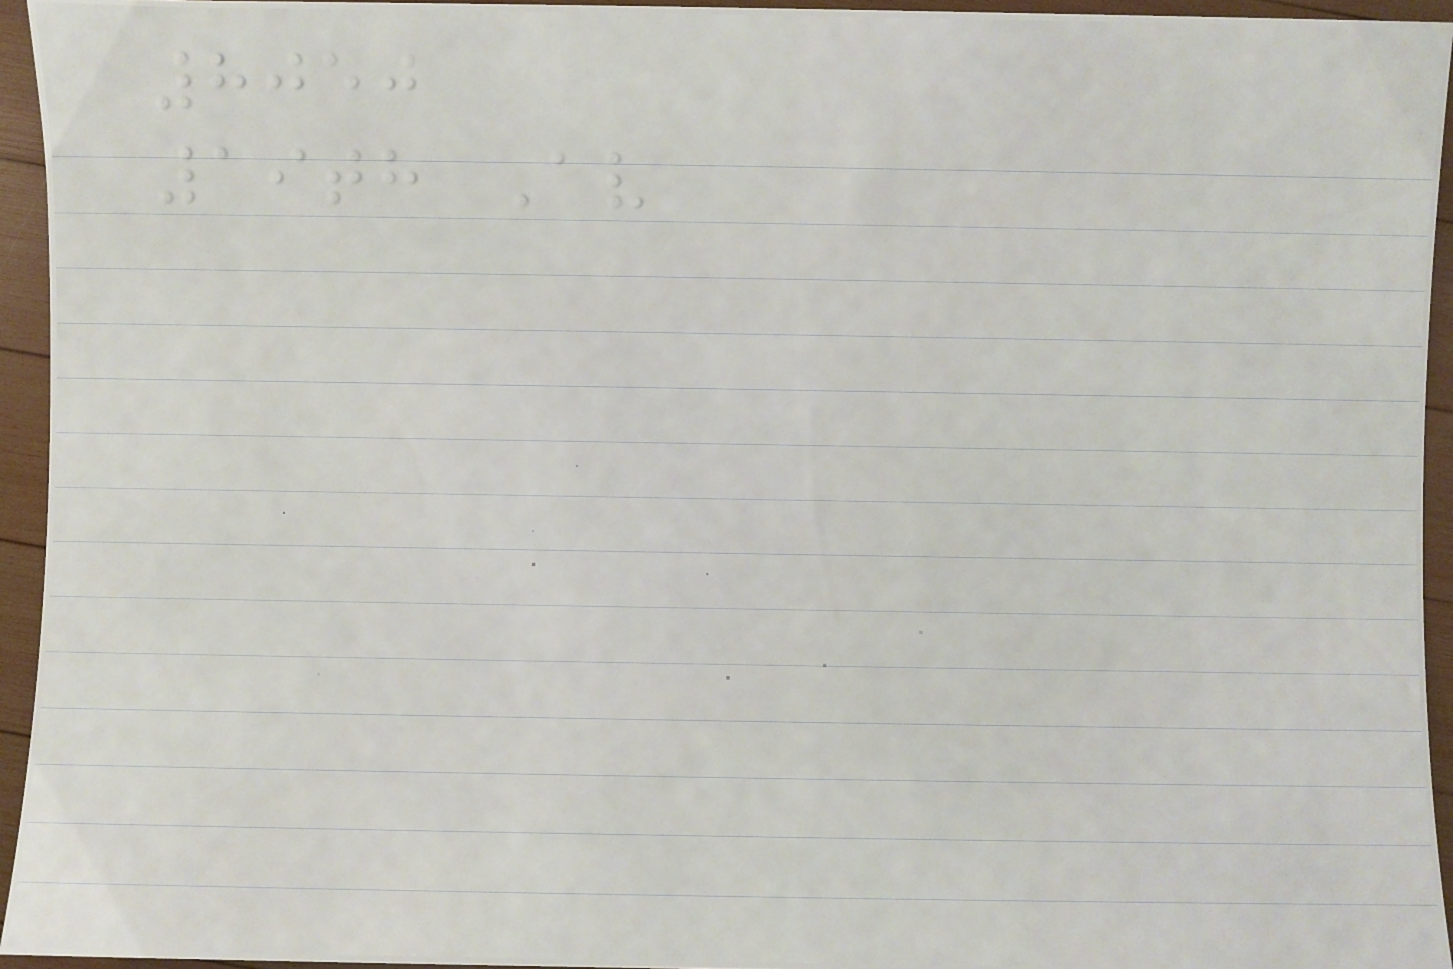8050
19th Av
